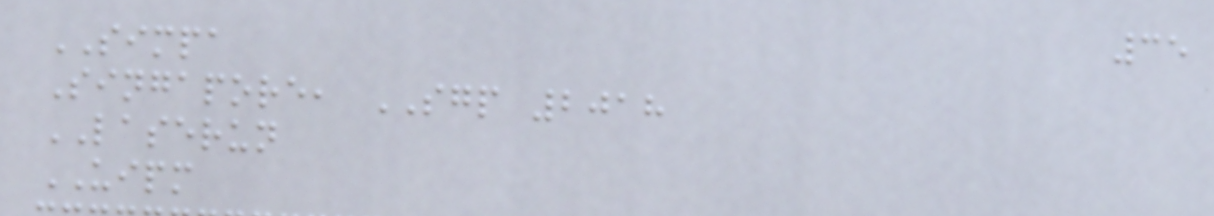35
SIMPA
Singapore, SGP 2018
LASERUN
UIPM
